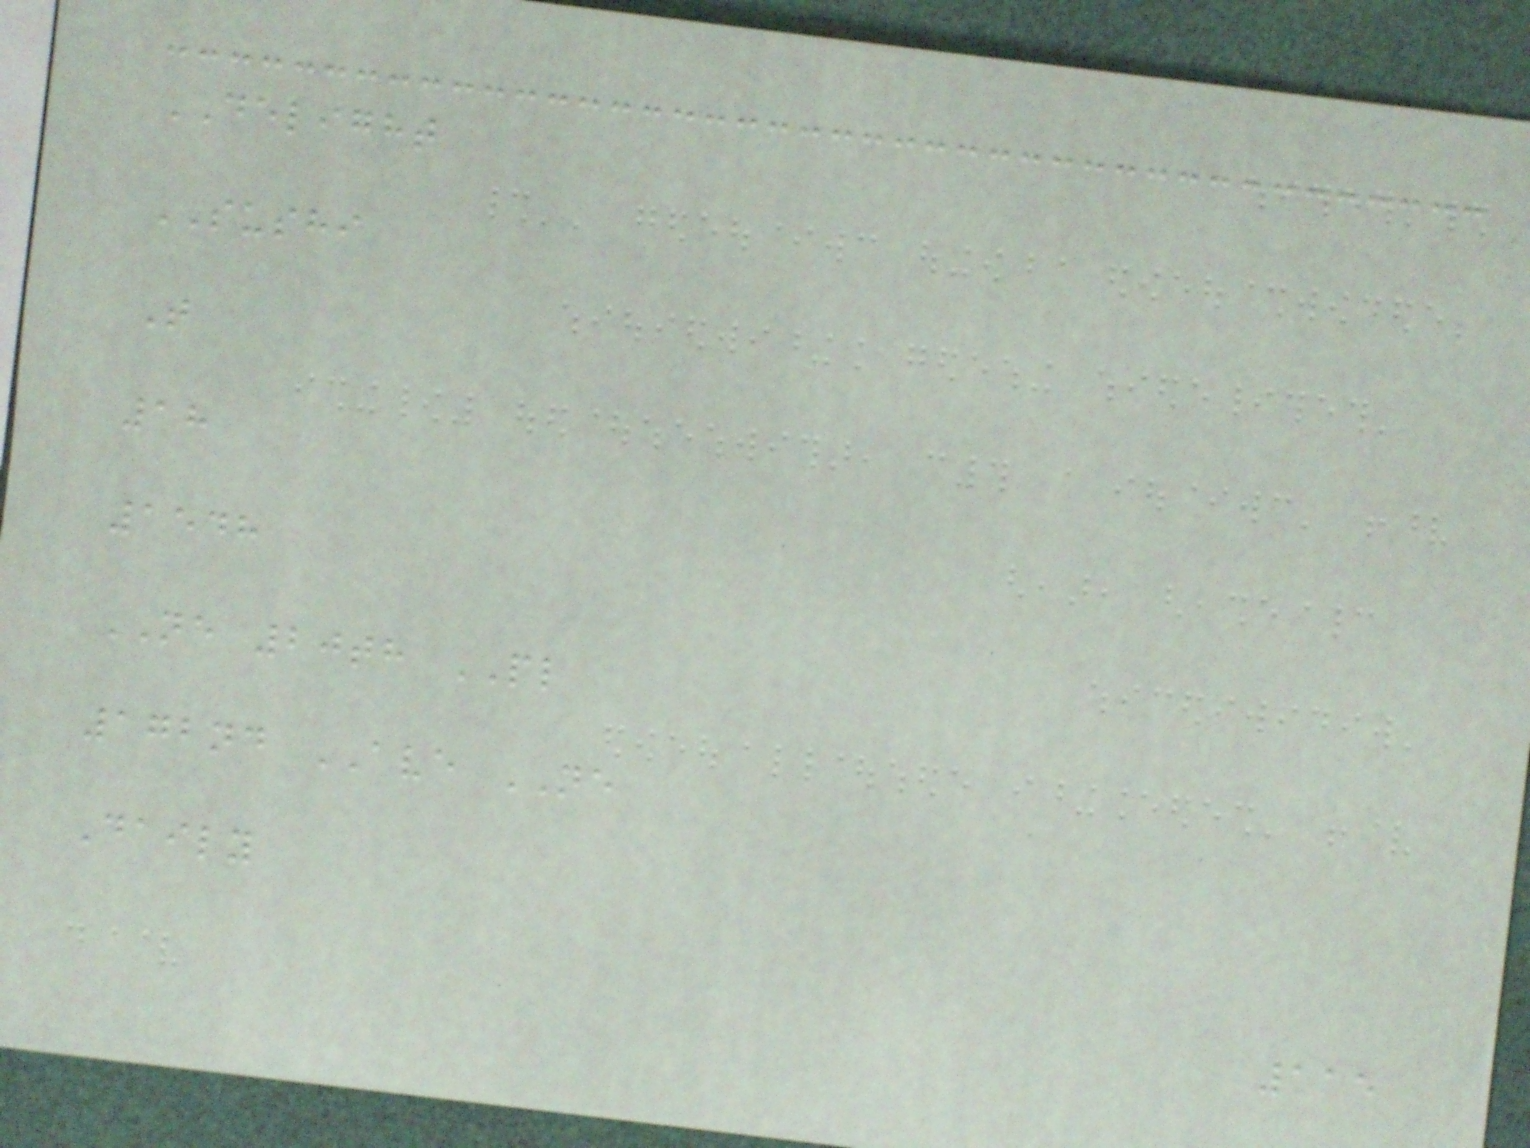DELIGHT
SUSHI
T
18
1548
NE 20th PL
172nd AVE NE
Daily
115
